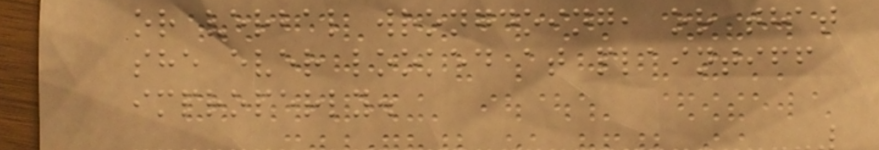or verbal wrongdoing, or that
she ever looked at plaintiff
improperly.
